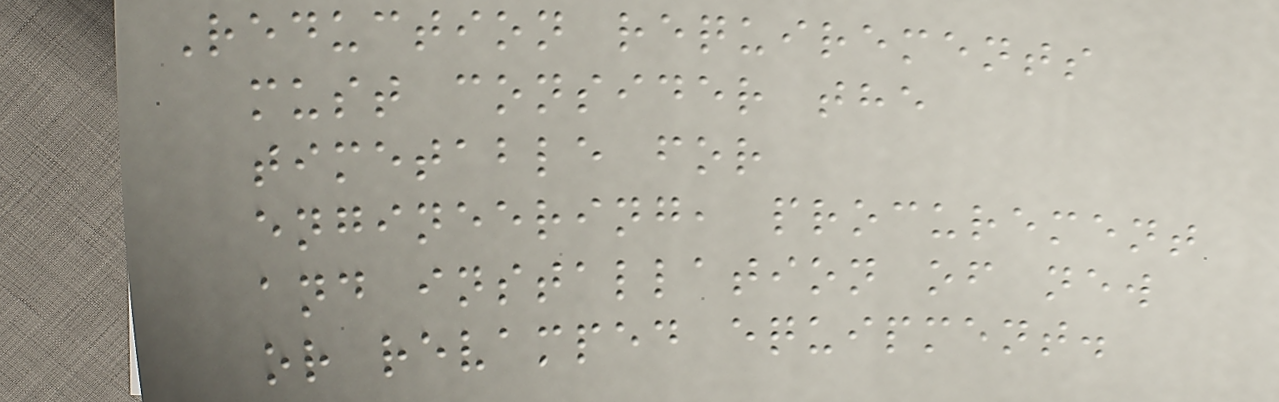Reduction requirements
must consider the
timetable for
engineering, procurement
and installation of new
or revamped equipment.
